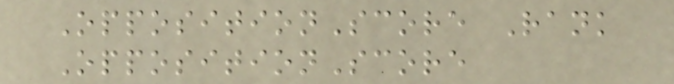OppositionScore Rank
OppositionScore
